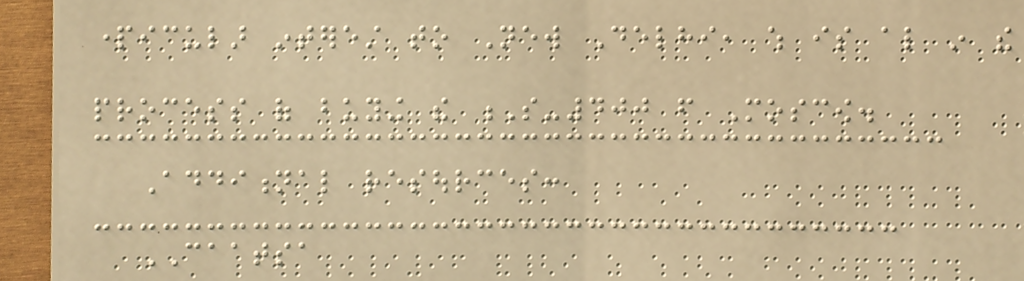particular interest to New Delhi, which is also in the
process of buying the S-400 from Moscow.
Additional resources:
CAATSA
